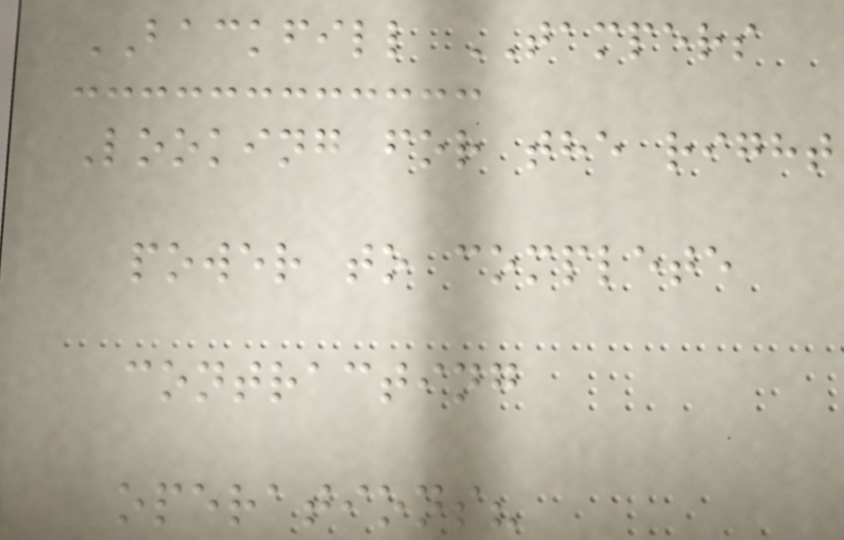BACKFILL TAMPERS
Looking for the right
power to complete
contracting
operations?
